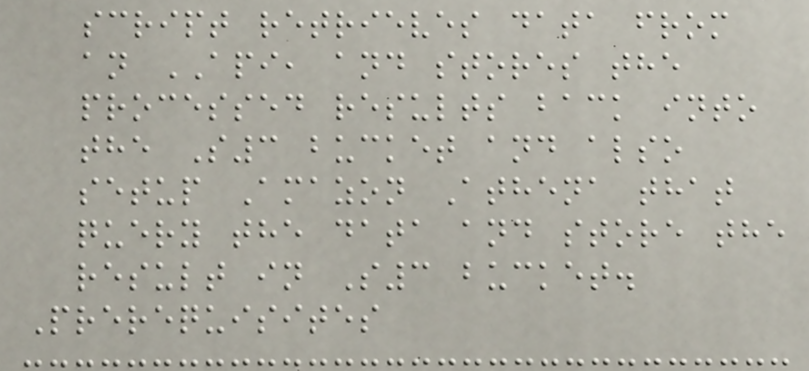script retrieves data from
an API, and stores the
processed results back into
the S3 bucket and also
setup Amazon Athena that
query the data and store the
result in S3 bucket.
Prerequisites
